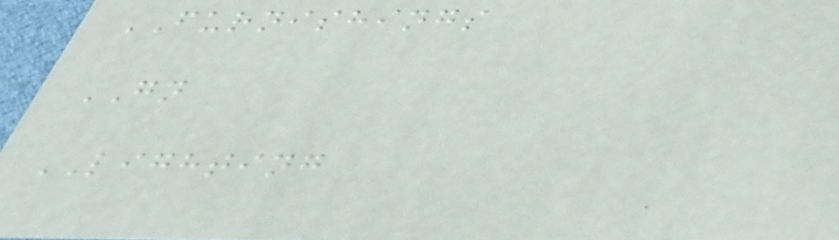FURNISHINGS
GN
LIGHTING
